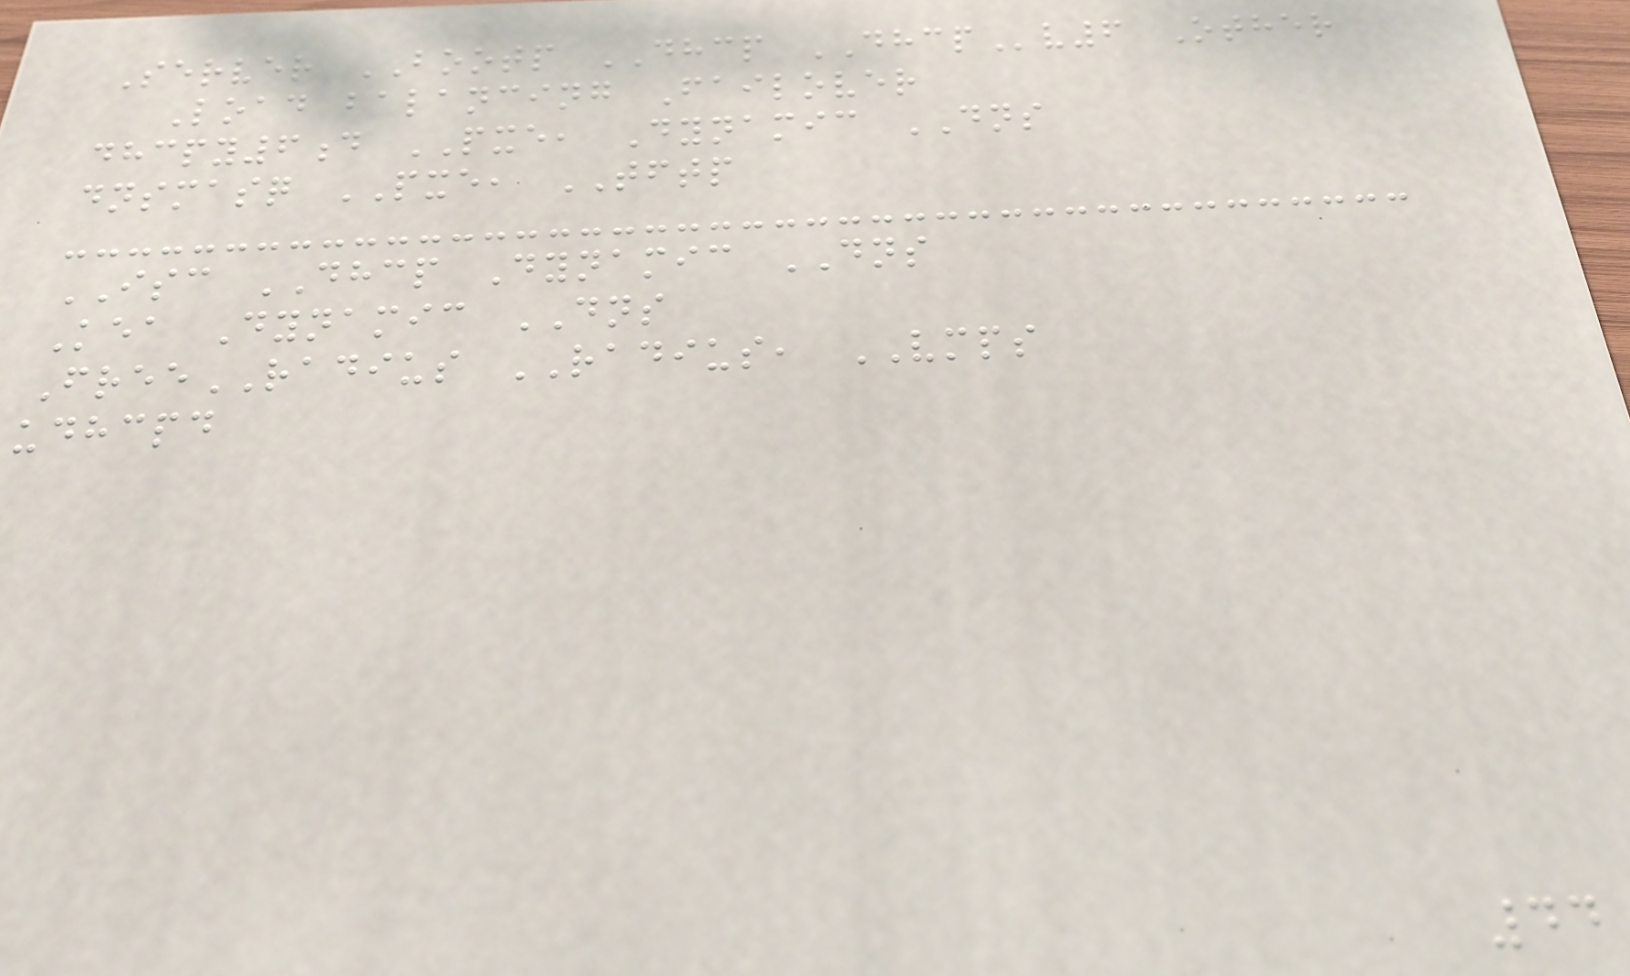Server BOOTP DHCP DHCPv6 Other
Load balancing Failover
dhcpy6d PXE, Dynamic DNS
dnsmasq PXE, TFTP
ISC DHCP Dynamic DNS
Kea Dynamic DNS
FreeRADIUS RADIUS, VMPS
udhcpd
44
